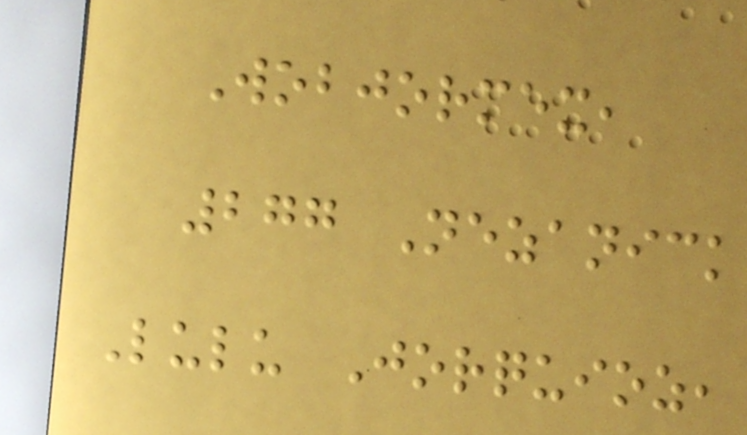Wobjormex,
277 Nezanick
Lulu Jorquioz,
